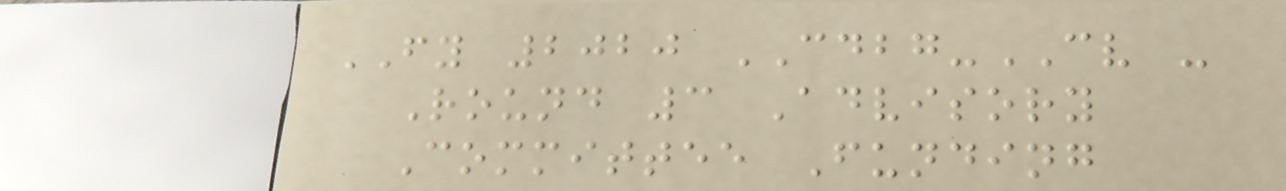FY 2020 CDBG-CV -
Round 3 Advisory
Committee Funding
